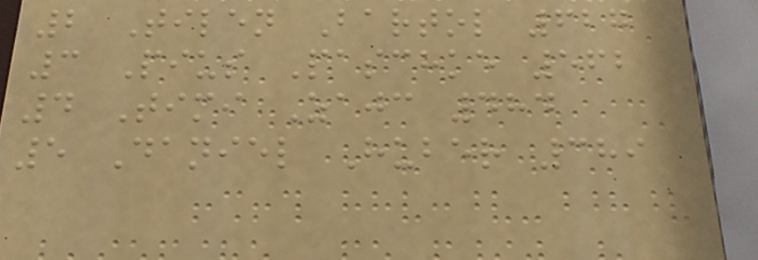2 Tilen Bartol 627
3 Pius Paschke 562
4 Timi Zajc 484
5 Daniel Huber 389
